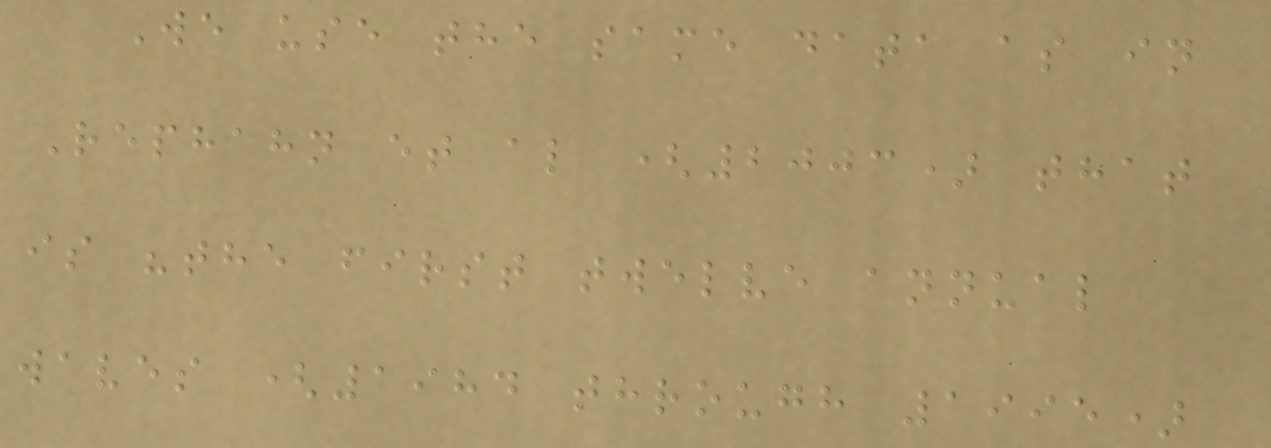We use the same data as in
Rephahn et al (2003) that
is "the first twelve annual
waves (1984 through 1995)
